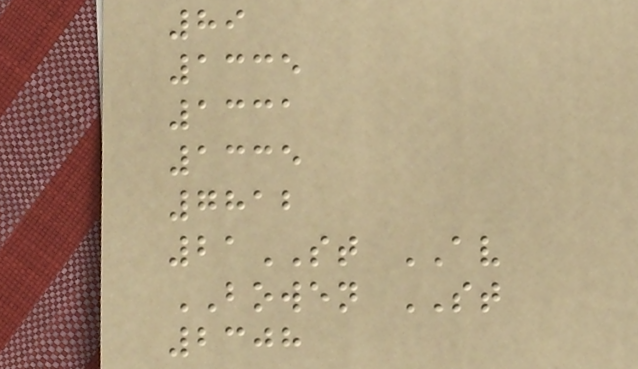89
1335
1331
1335
7812
21ST AV
BOWEN ST
2308
